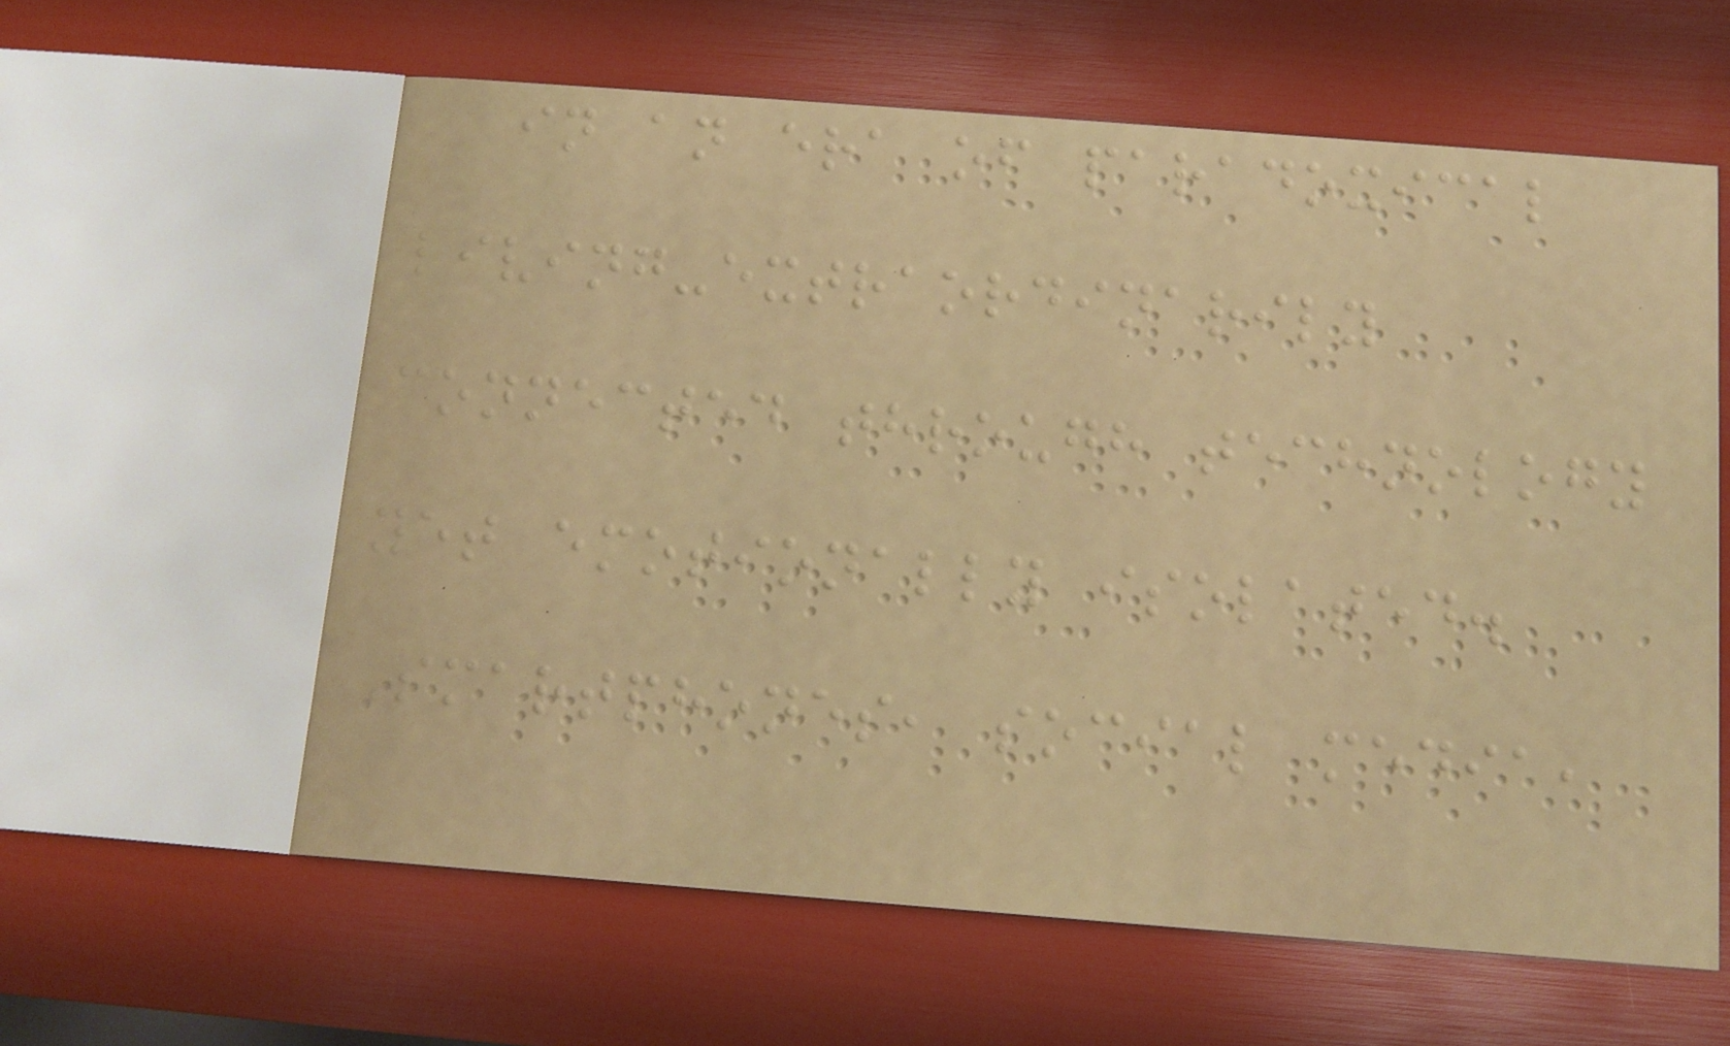in an era of paradoxical
living-extraordinarily
connected through technology
yet emotionally isolated.
Smartphones, social media,
